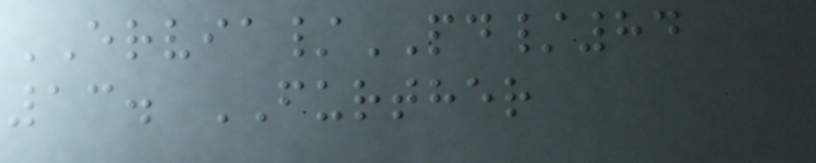ERVIA/PD/84
13. FURTHER
